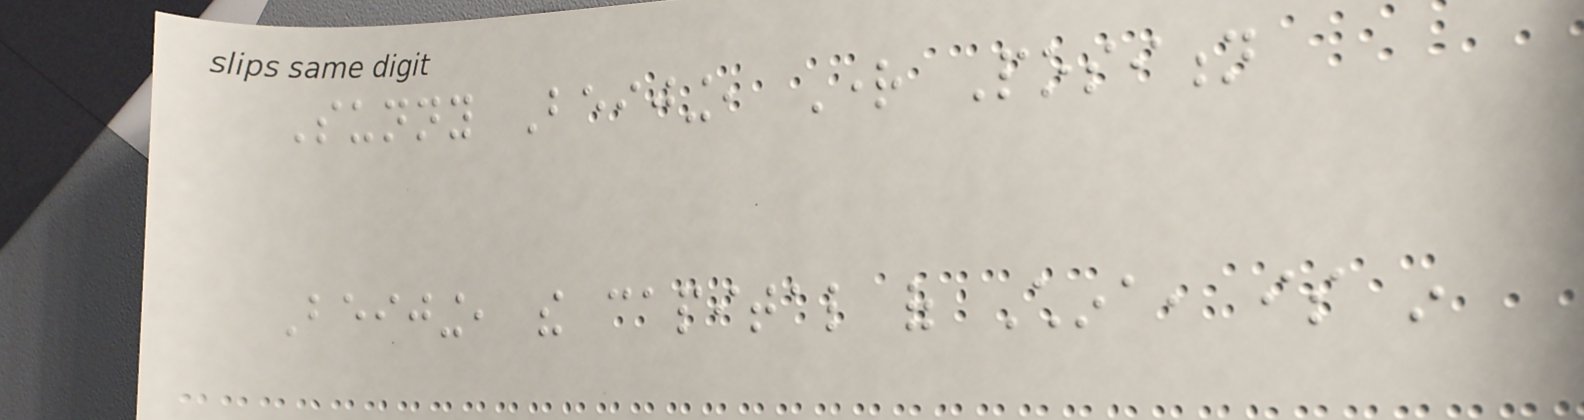Sunny Beijing, Right Position
Beijing, the capital of China, is in
